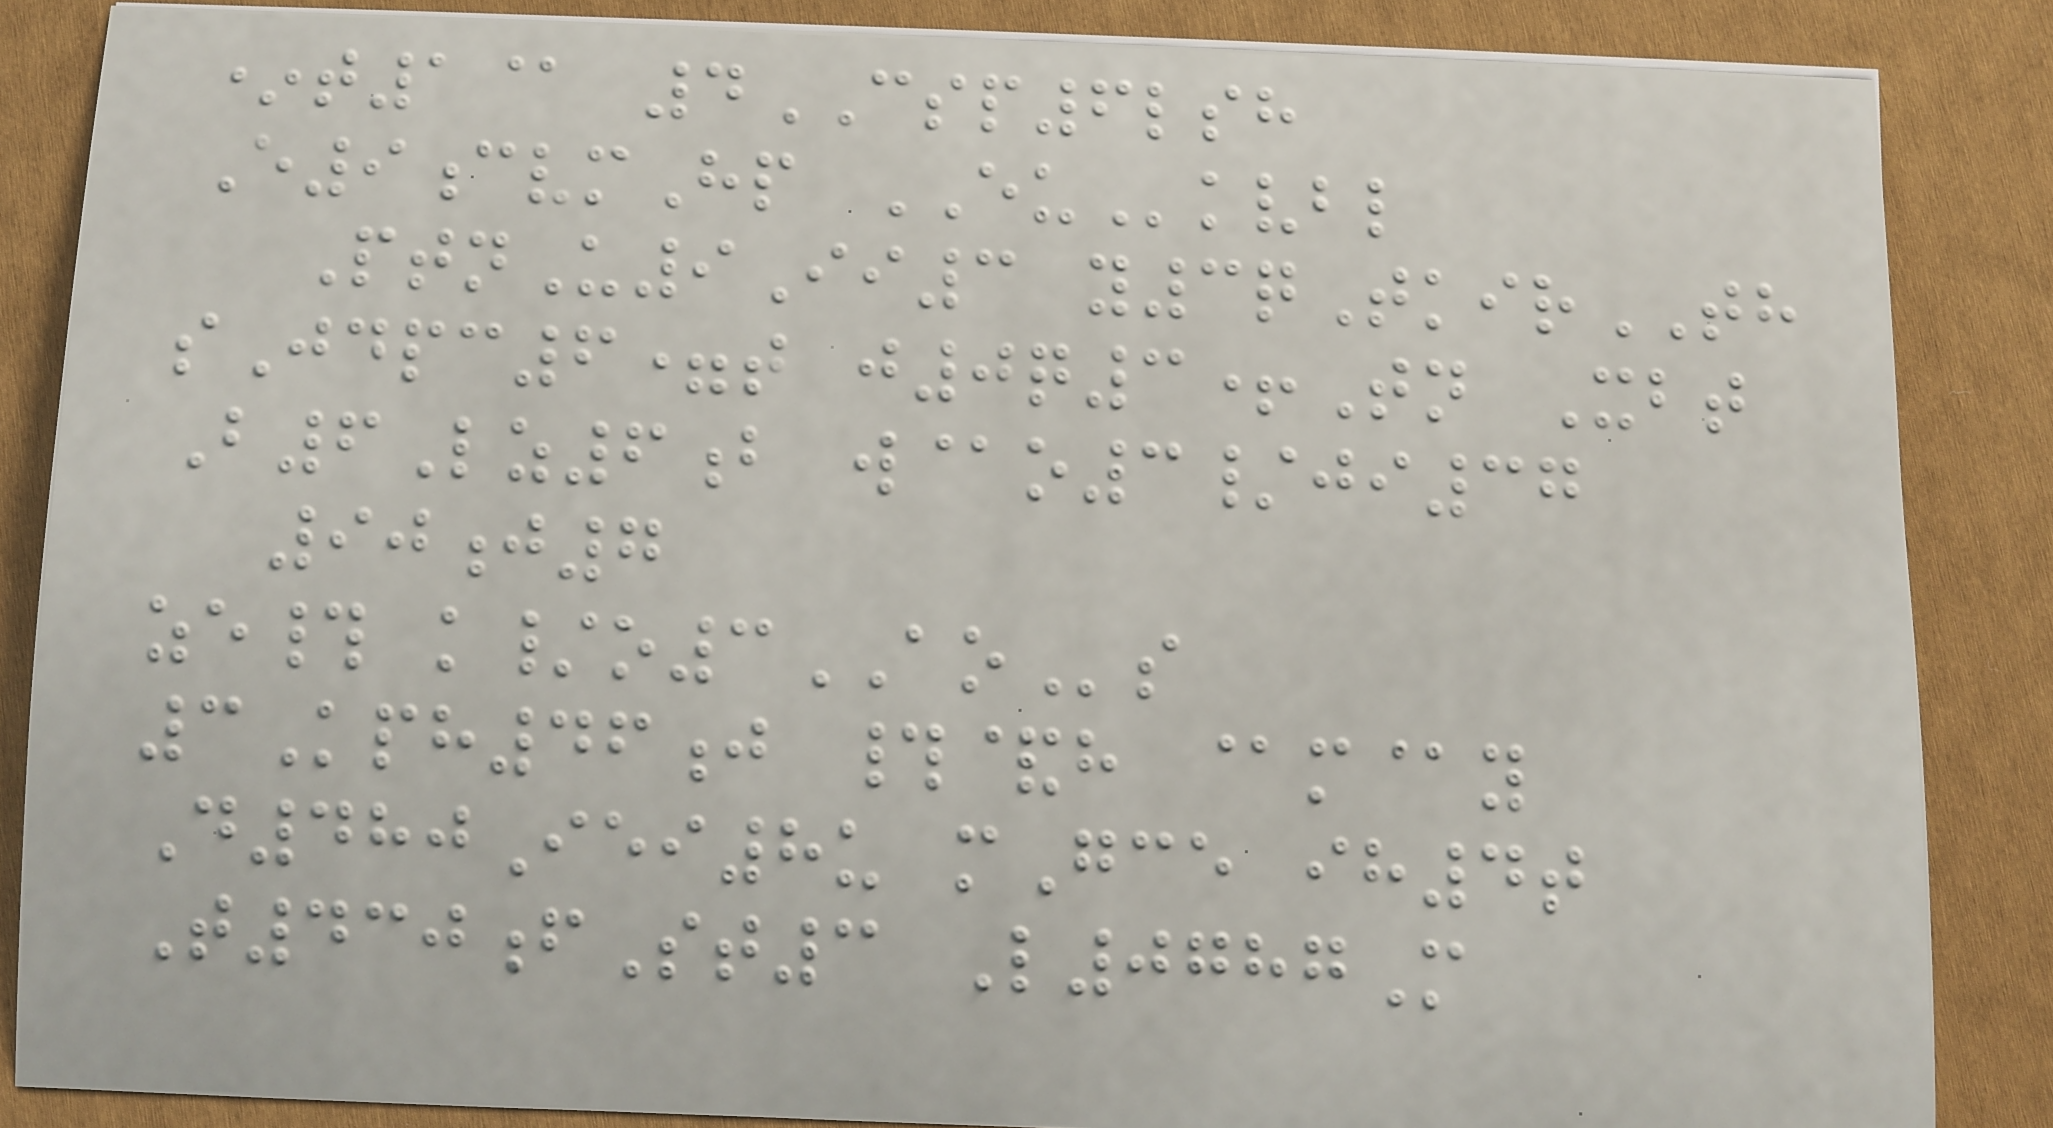*t1@ 4CSP6lsh
E9cvmHp EUkvbl
PtnU9Ii3 y3qTkirTH
sJdpc6=t j0q3+Tn Xbt
B6Lz6b w@o3/ji37
90j7
ze# k/o3AOs
3Kph46j #&h @m@y
D480Iei8u mGce ih4t
T430fSt3 L0787M
